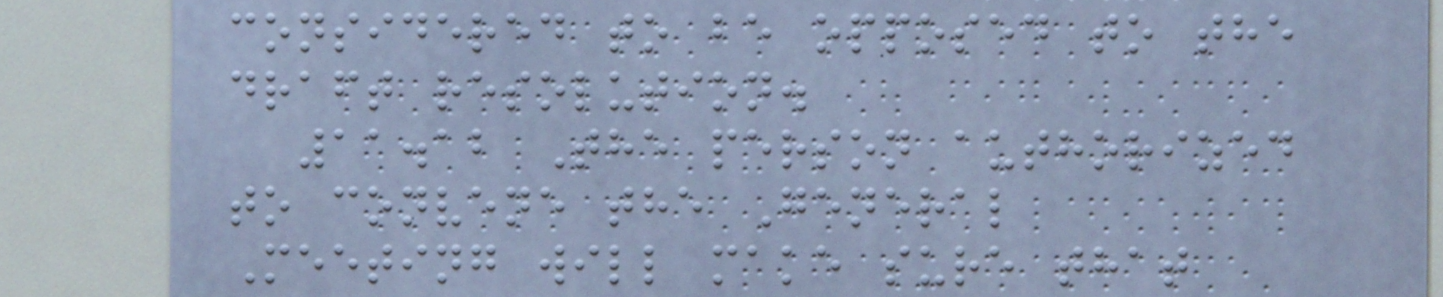considered to be opposed to the
draft resolution.
11.12 The person authorized
to convene the General
Meeting will make sure that
